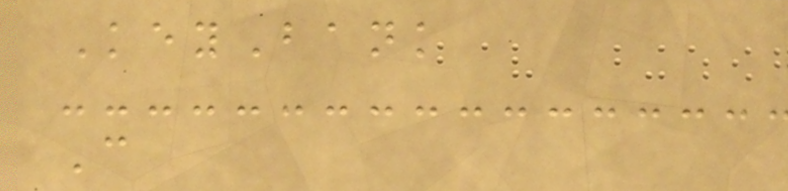KeyBank
C
